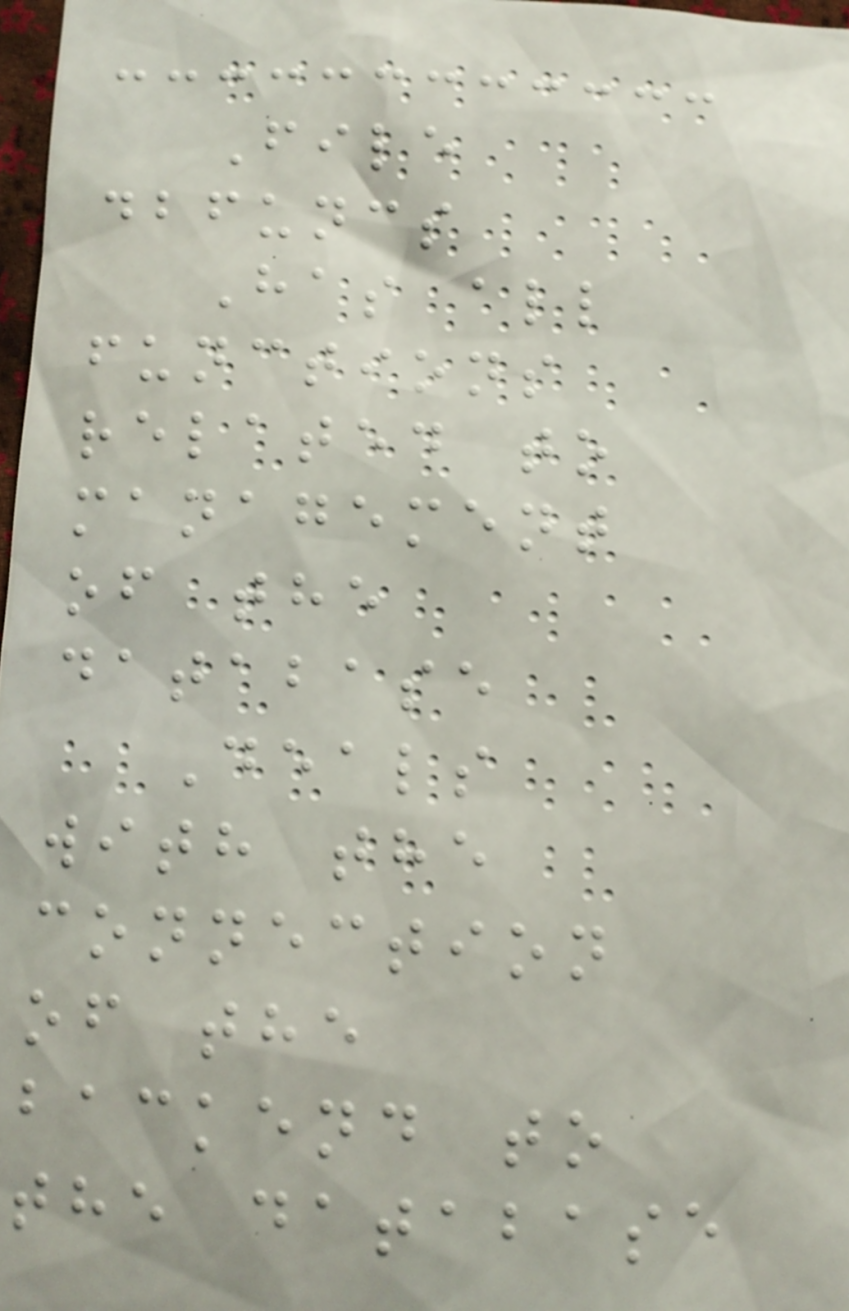File
dbfuncs
Has all
functions
related to
management
of the
database
Deals
with the
connection
of the
backend to
the database
